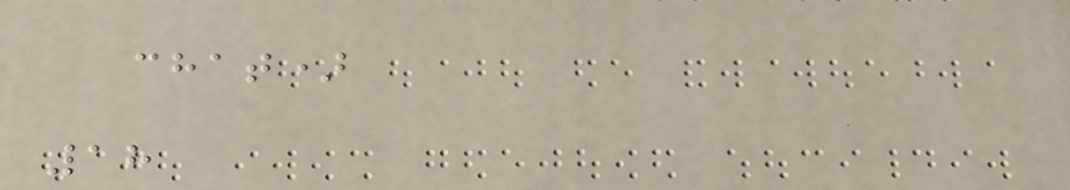chat)
18
